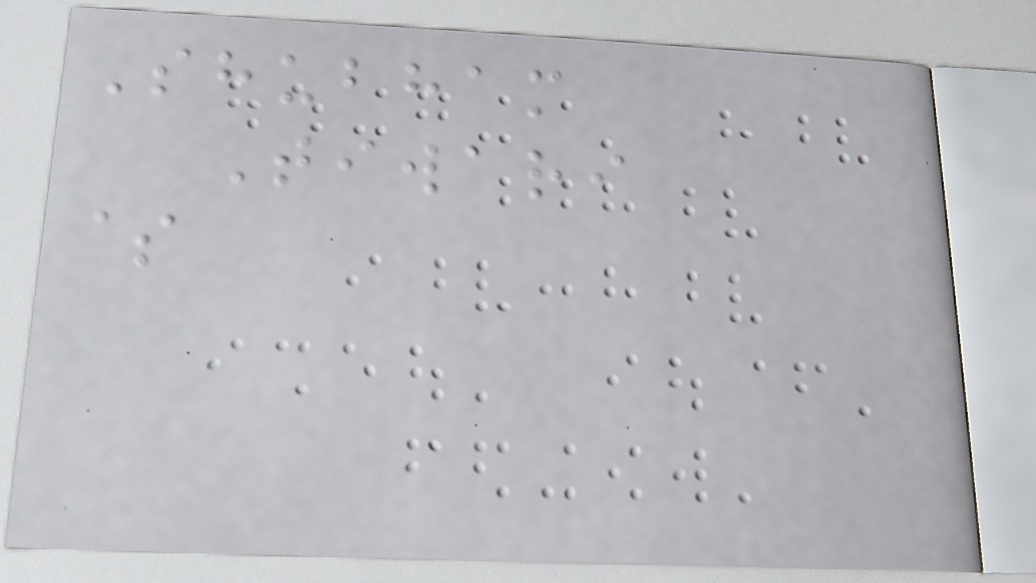Shubham
Tiwari
$
